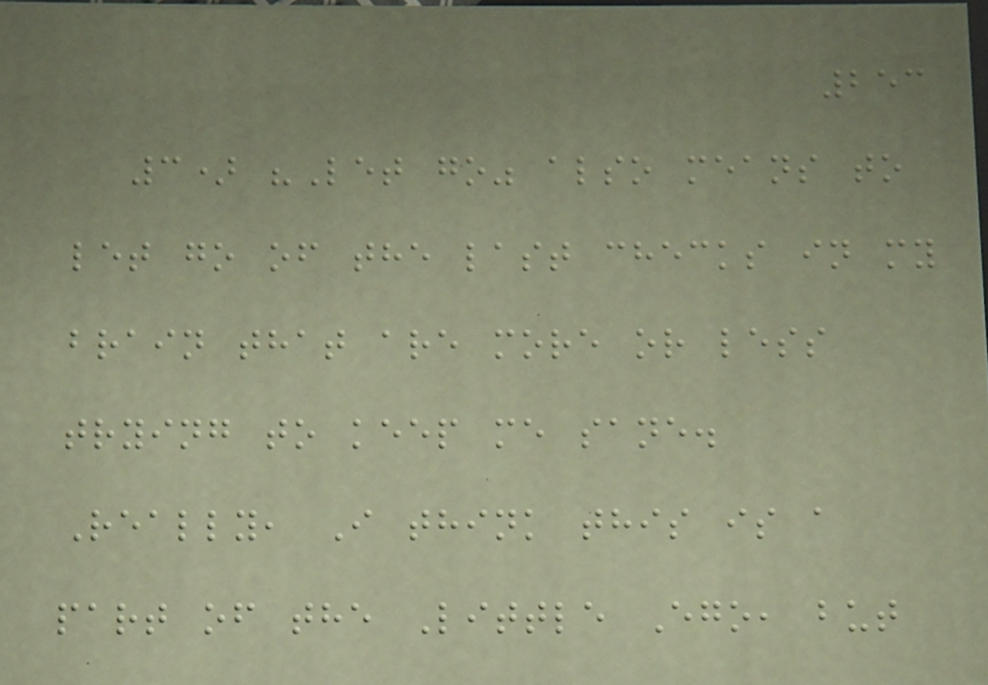253
3) "Let go" also means to
let go of the last checks in my
brain that are more or less
trying to keep me sane.
Really, I think this is a
part of the Little Ego, but
